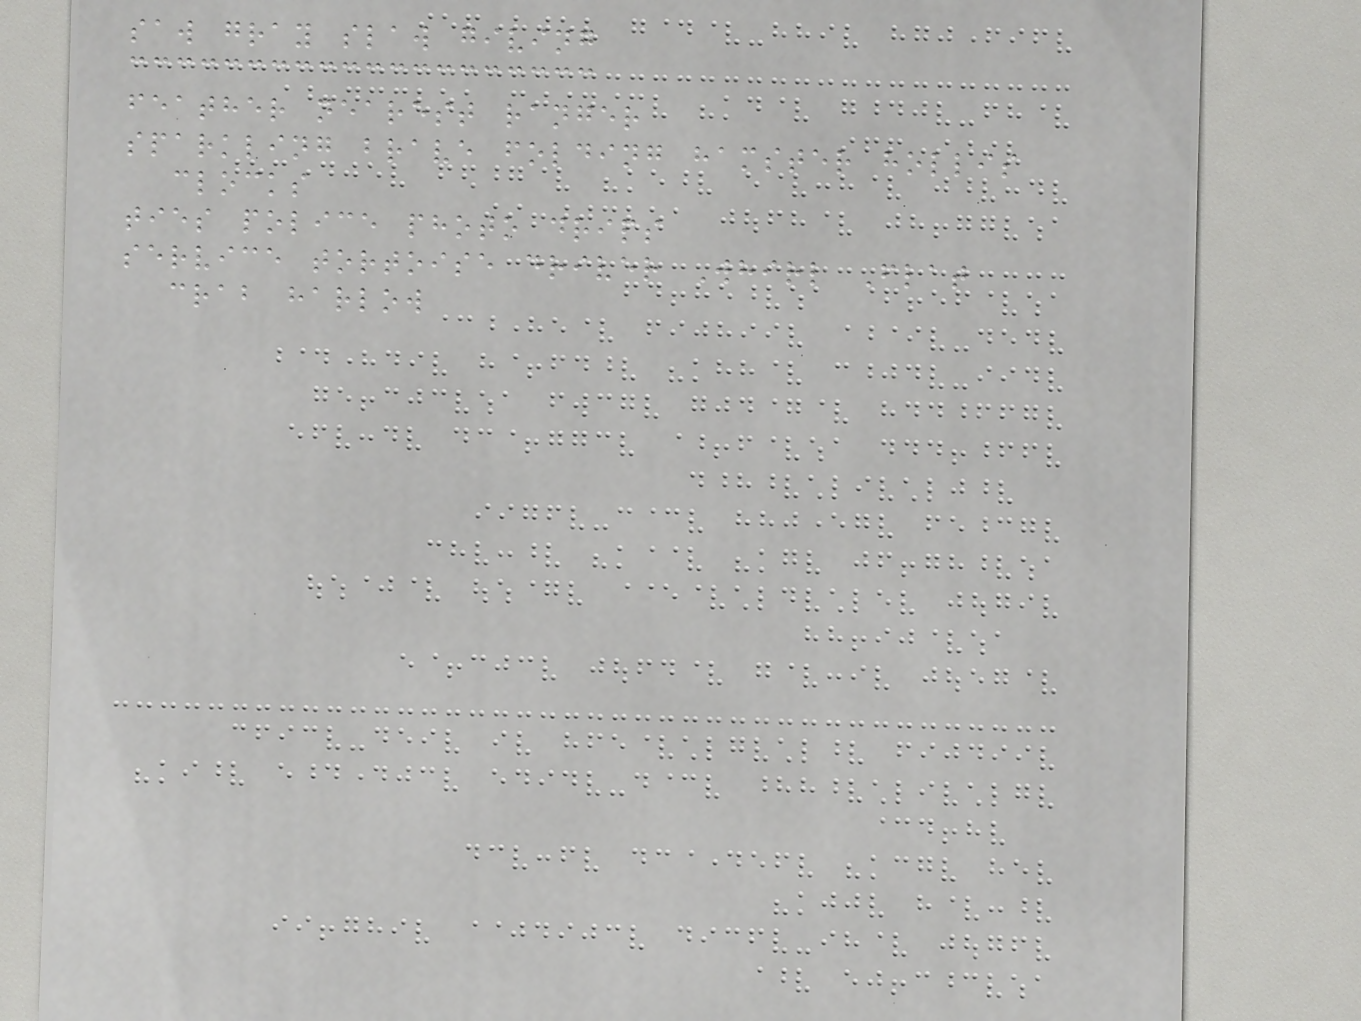saw gray slaw giving
feather nearest ranger
sparkling brave folding hamster hollis
clocks
ties police photo drips
service tortoise driver Whirl Flat
crab harlow
